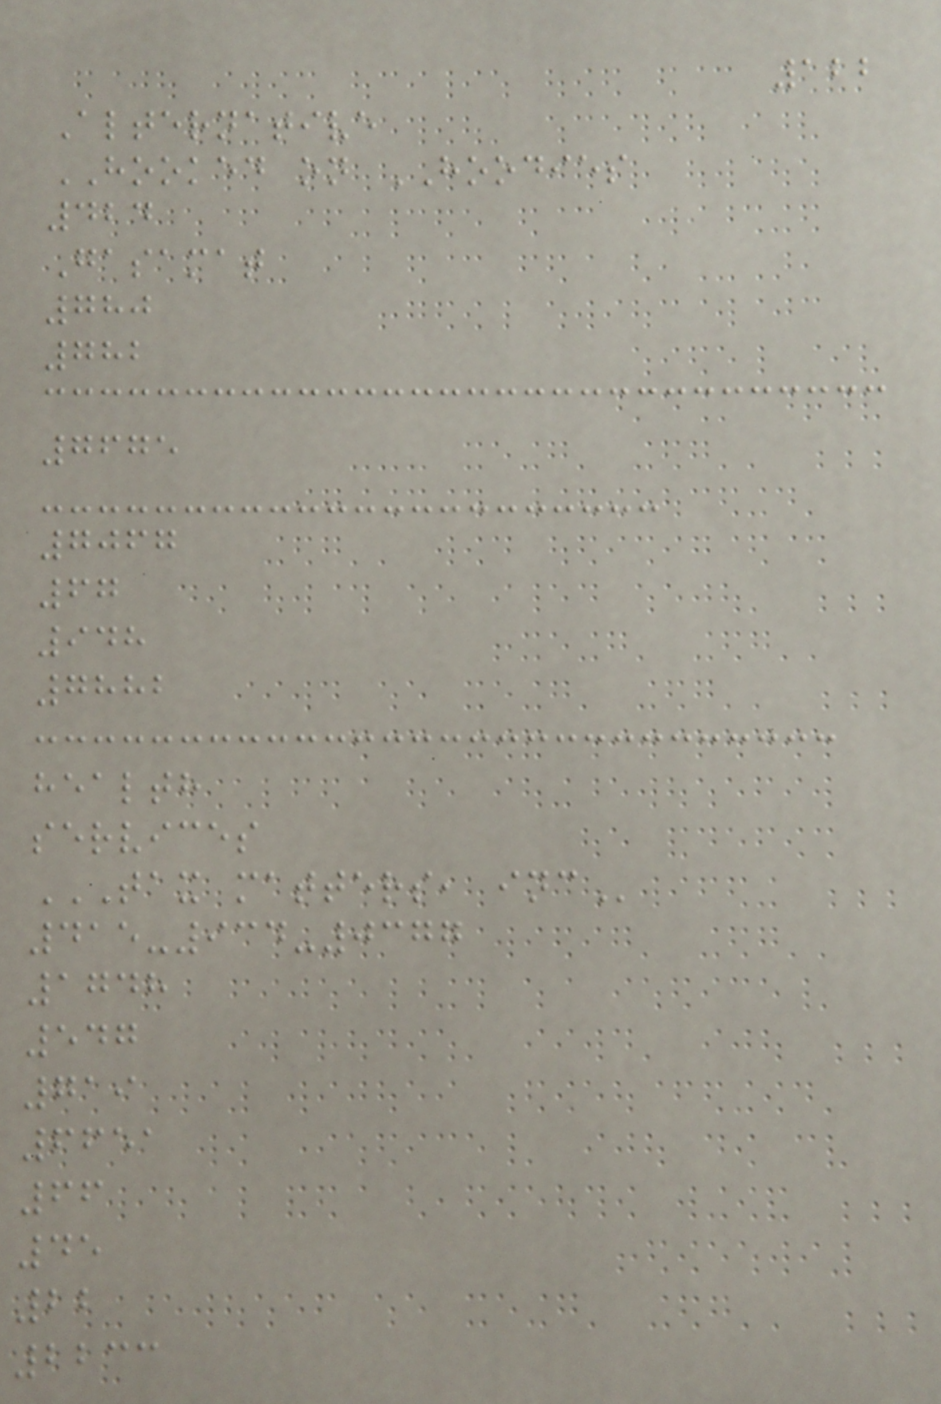122
Alternative
HOOKED on HOODIES
424
Gasamat
780
782
7675
7067
67
948
7882
health
services
TAX MATTERS, INC
415-934-0377
1748
547
719
6651
66
45
22
2233
